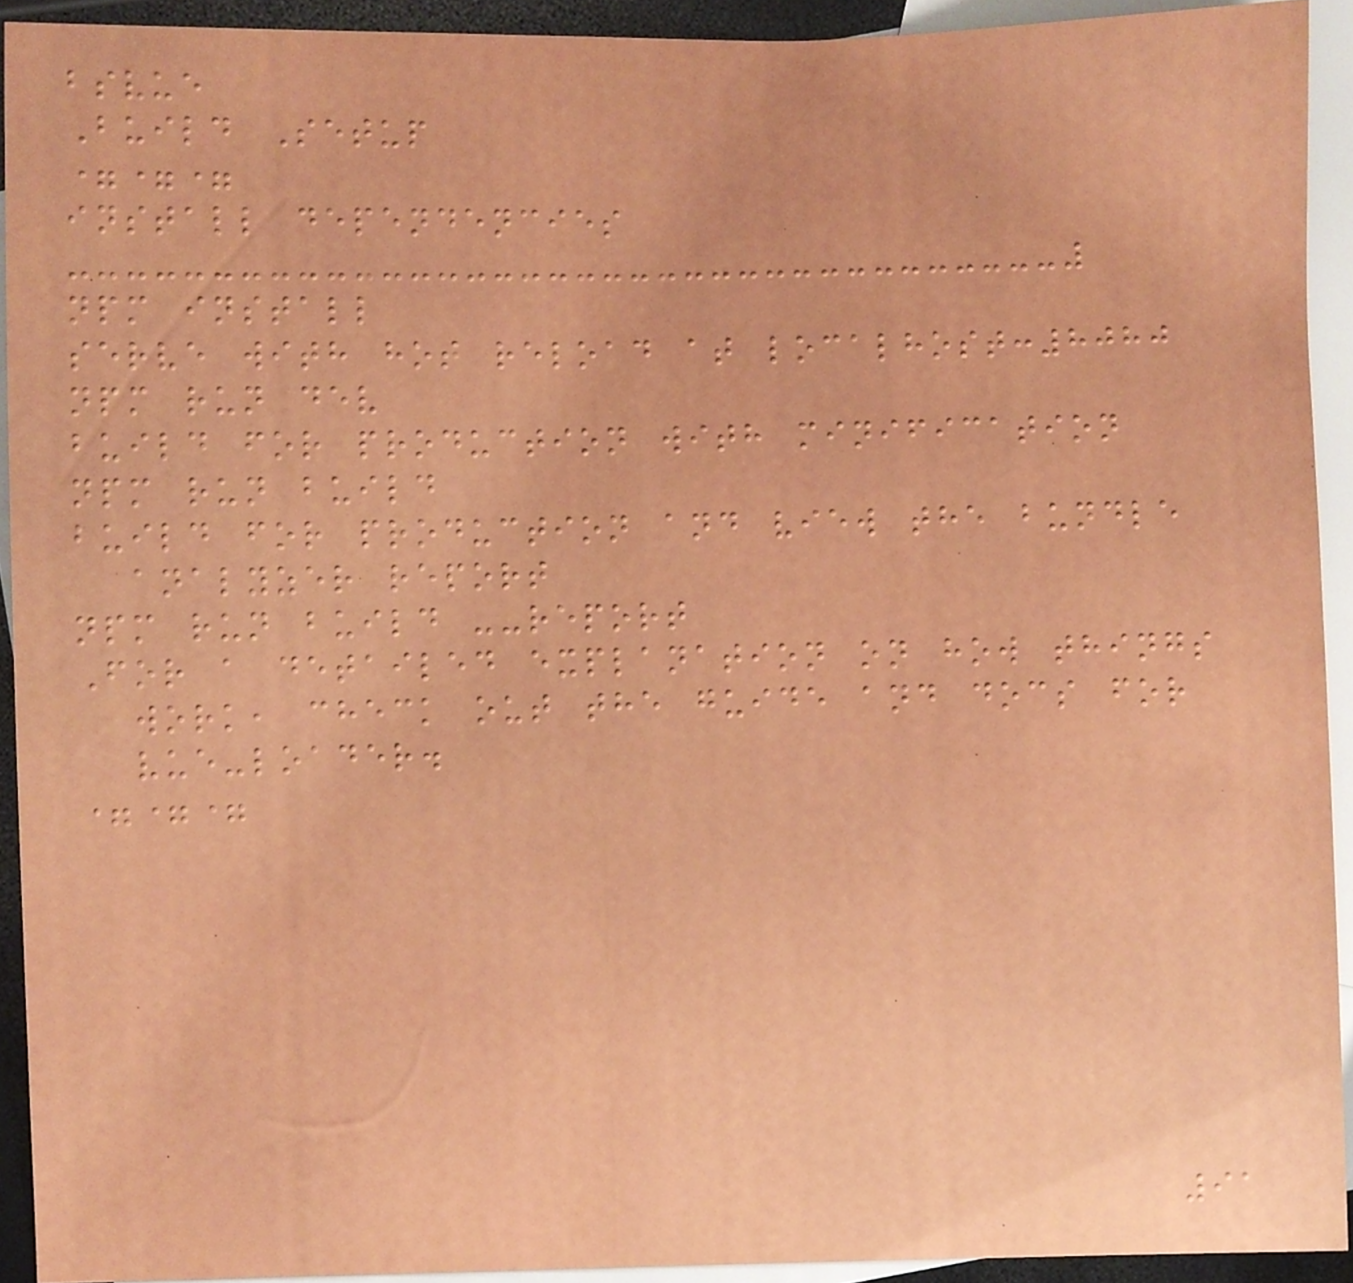bsvue
Build Setup
===
install dependencies
npm install
serve with hot reload at localhost:8080
npm run dev
build for production with minification
npm run build
build for production and view the bundle
analyzer report
npm run build --report
For a detailed explanation on how things
work, check out the guide and docs for
vue-loader.
===
91
